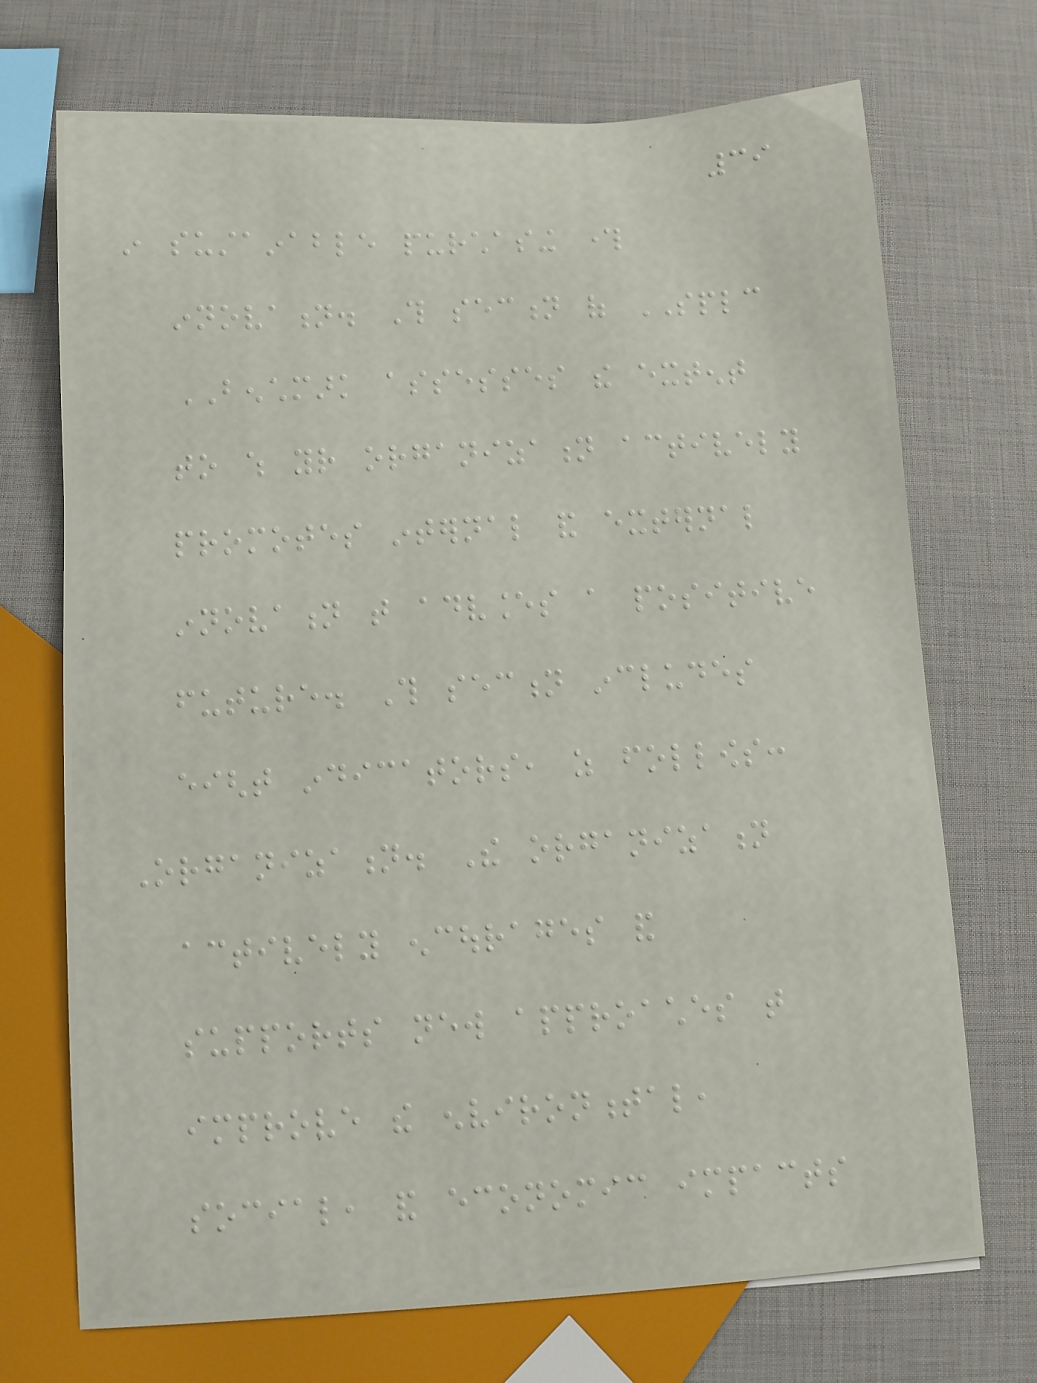39
in sustainable purchasing through
innovation. This section of SPLC
BENCHMARK assesses the extent
to which your organization actively
promotes internal and external
innovation that advances a positive
future. This section includes
eight indicators, as follows:
Organization. The organization
actively encourages and
supports new approaches that
improve the environmental,
social, and economic impacts
